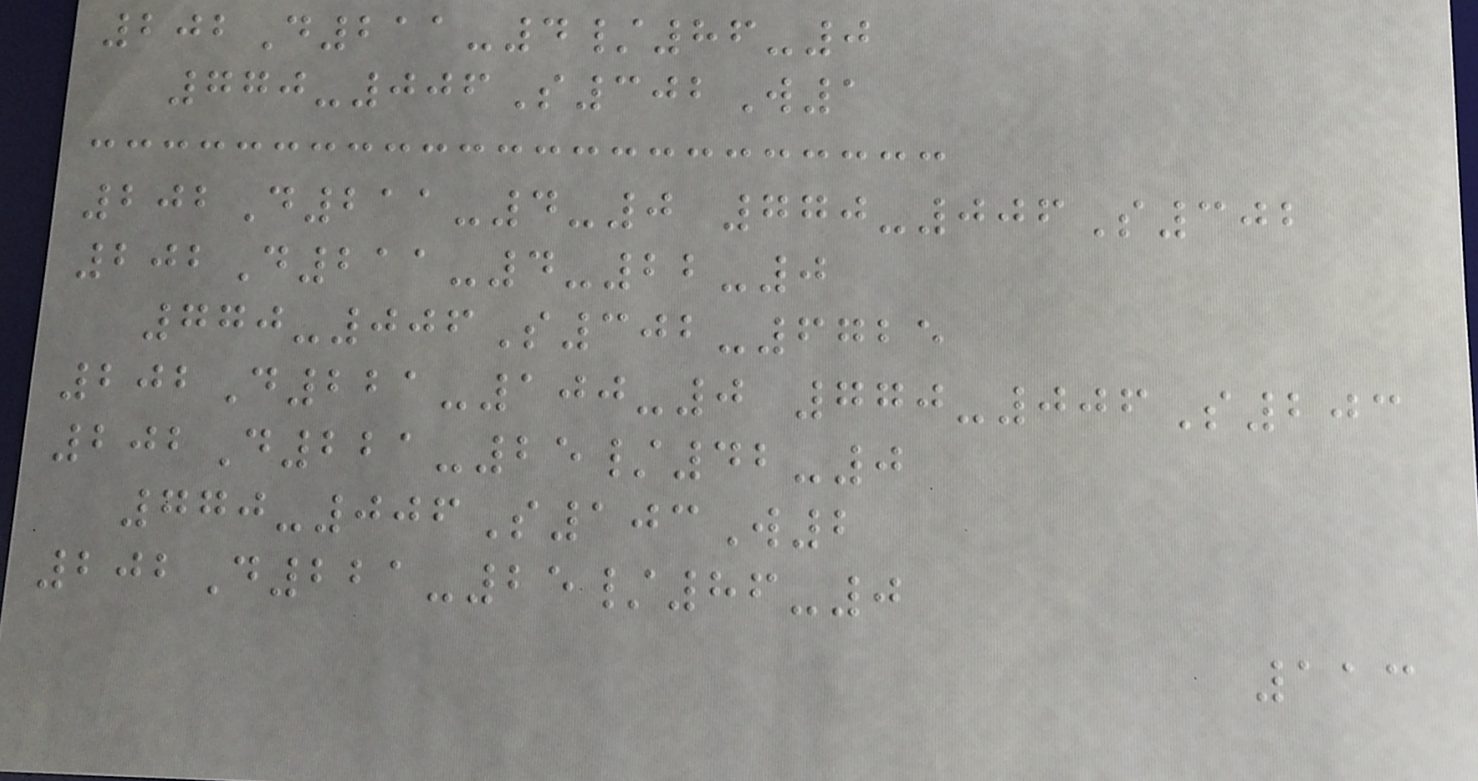202D211-4/86-0
770-006S302W1
202D211-4-0 770-006S302
202D211-4-22-0
770-006S302-6725
202D221-100-0 770-006S203
202D221-25/42-0
770-006S103W2
202D221-25/86-0
113
